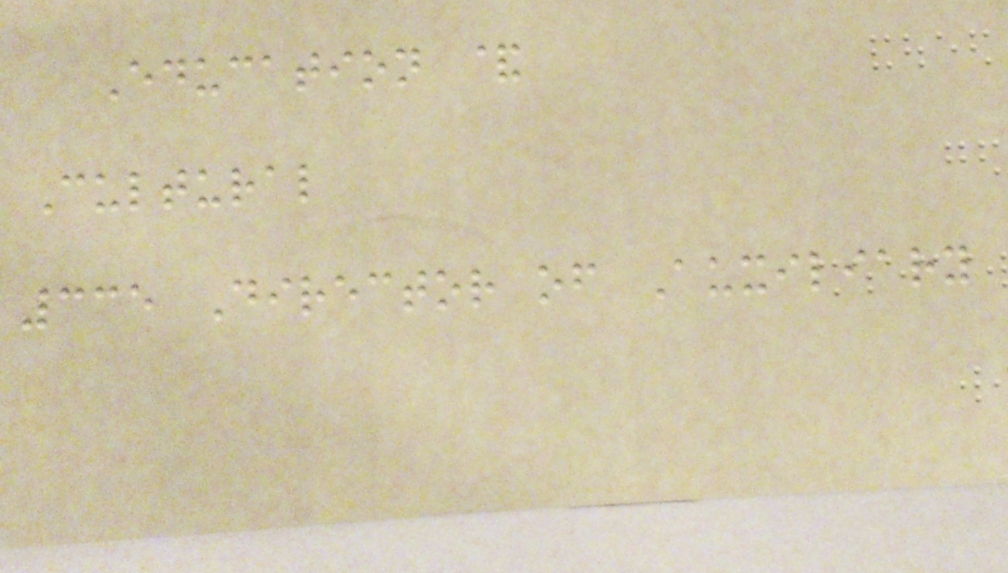Education &
Cultural
335 Director of Auxiliary
